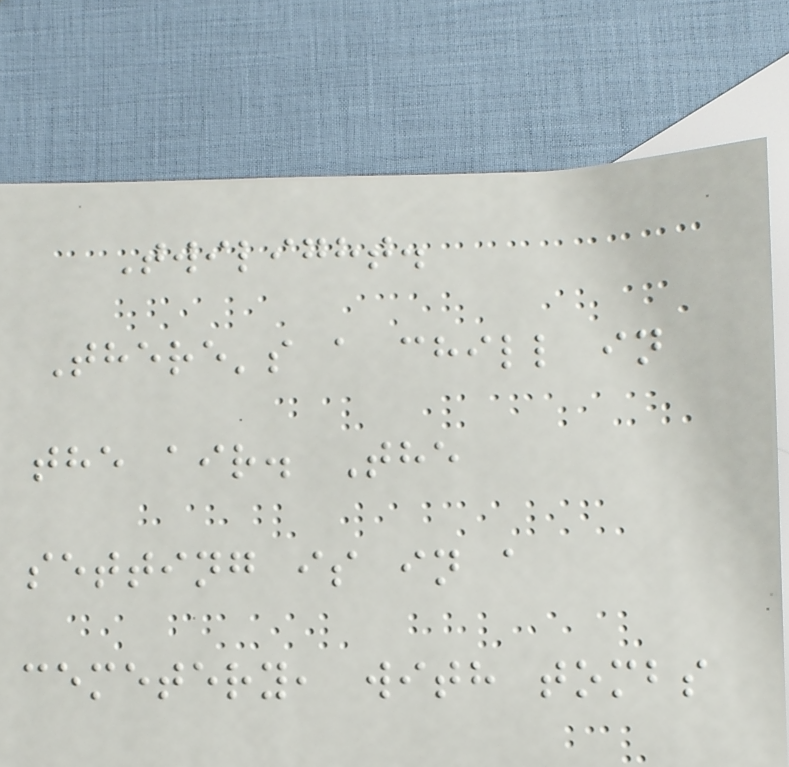Twilight.
There's a chill in
the air. The
setting is in a
cemetery, with tombs
